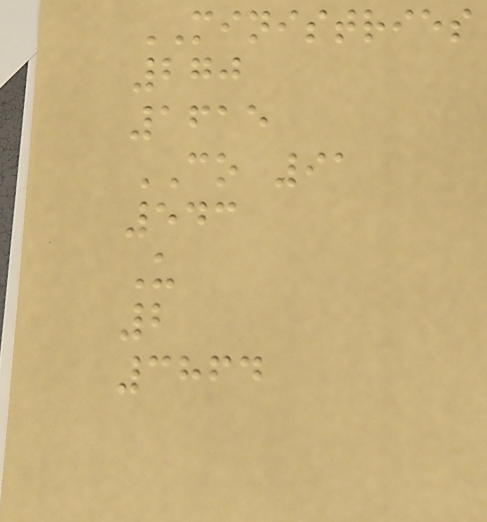MINISTRIES
270
1615
CO 91
543
U
2
3864
